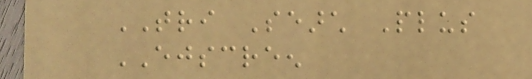TRI Search Plus
EJSCREEN
